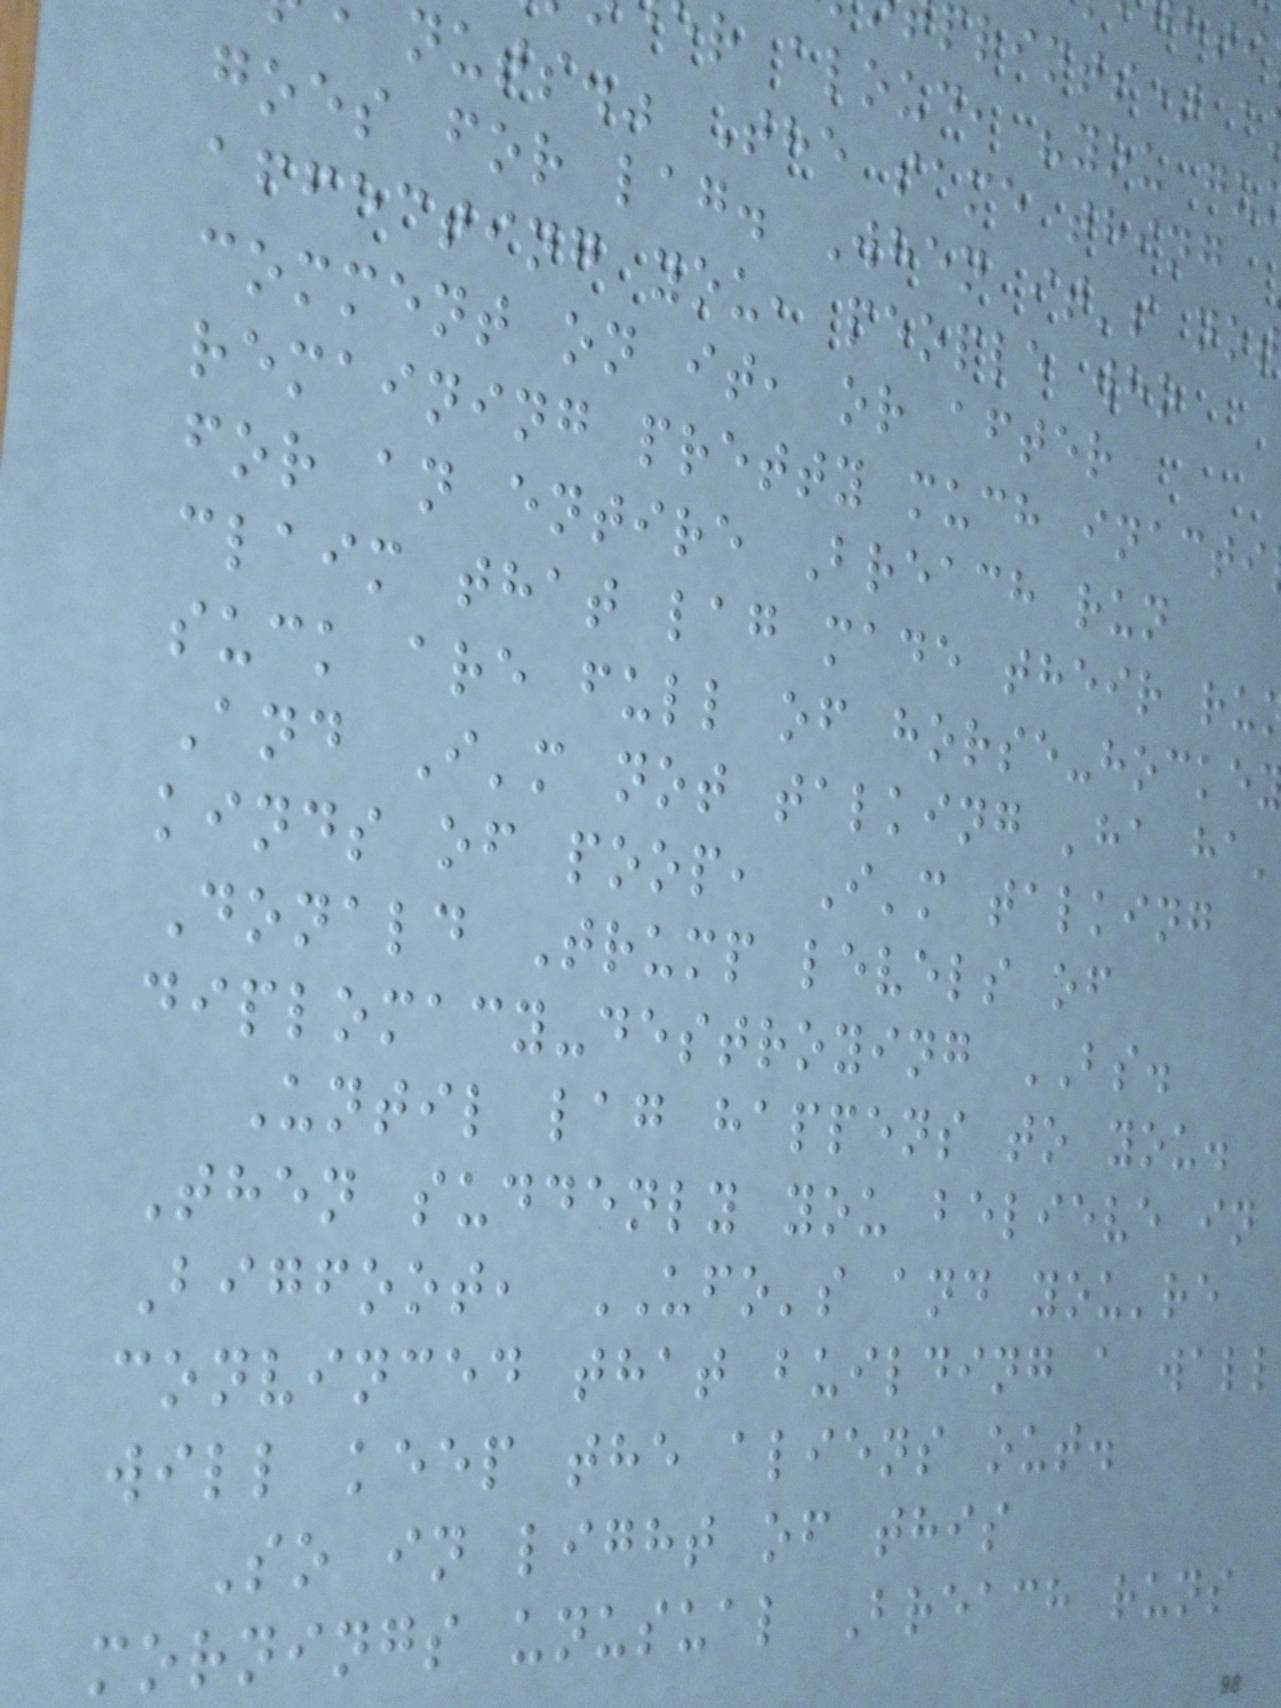prints) a
r aloud, "you gu
nuts." The same thing
goes for lag. When it's not
affecting you, people who
comment on it, or after
remaining pretty much inacti
for an entire Breach run
claim that lag made their ru
suck are full of horse-hocke
And I'm not talking 'ha ha'
kinds of poop, I'm talking
Donald Trump levels of
diplomacy-destroying BS.
Until lag happens to you.
Then suddenly you believe in
Bigfoot, UFO's and you're
convinced that building a wall
will keep the aliens out.
So in light of this
mornings unusual Breach runs
